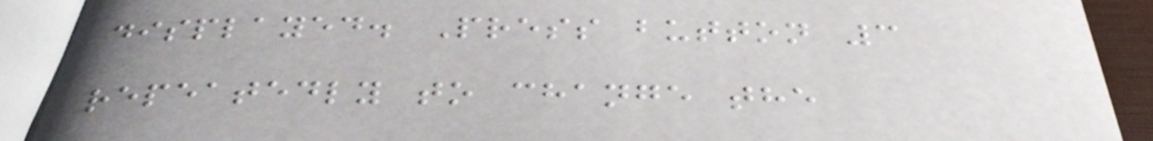displayed. Press button 3
repeatedly to change the
